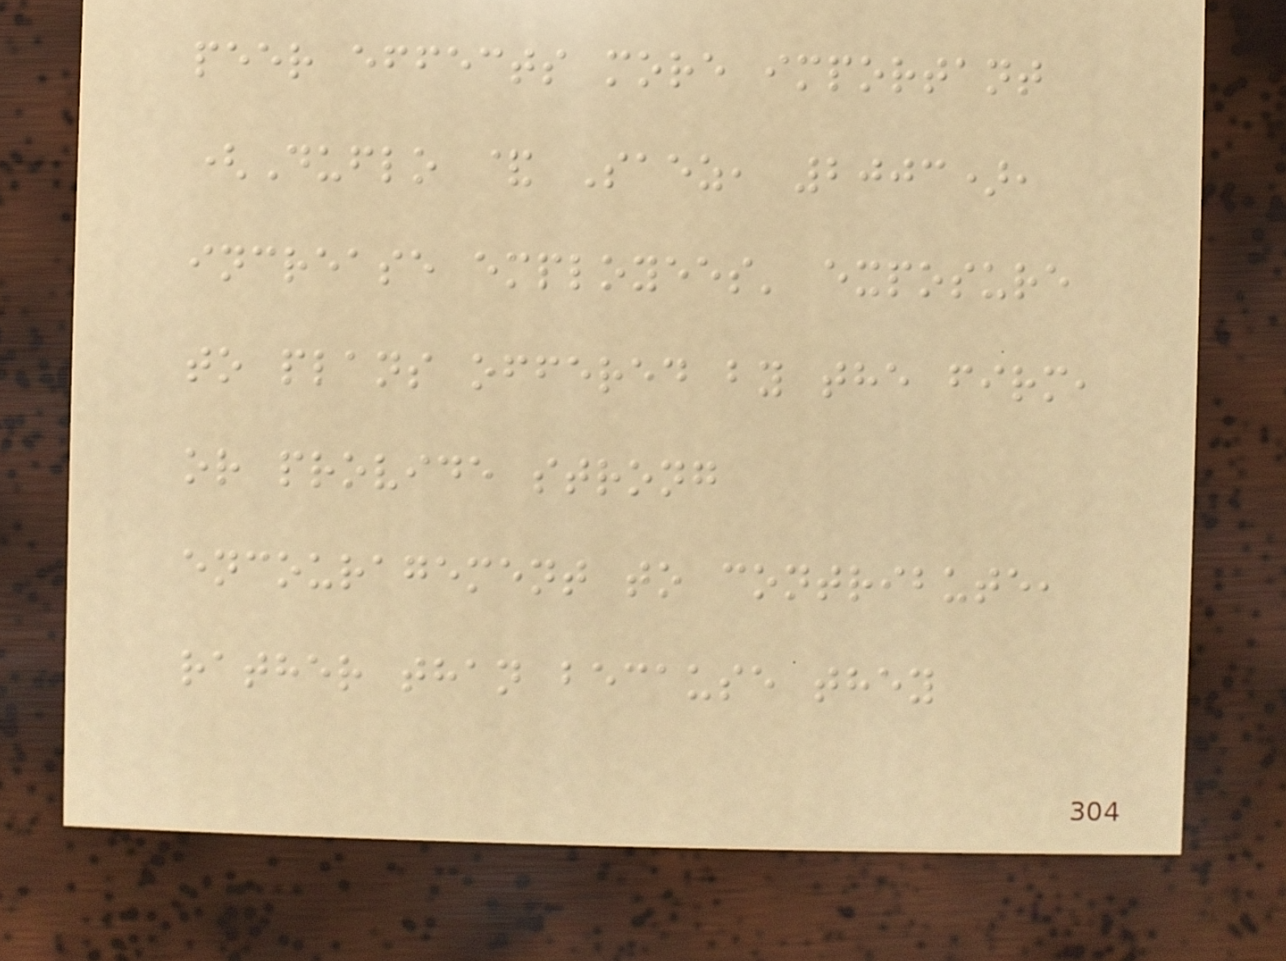peer effects more important
(Duflo & Saez, 2003),
increase employees' exposure
to plans offered by the firm,
or provide strong
encouragement to contribute,
rather than because they
